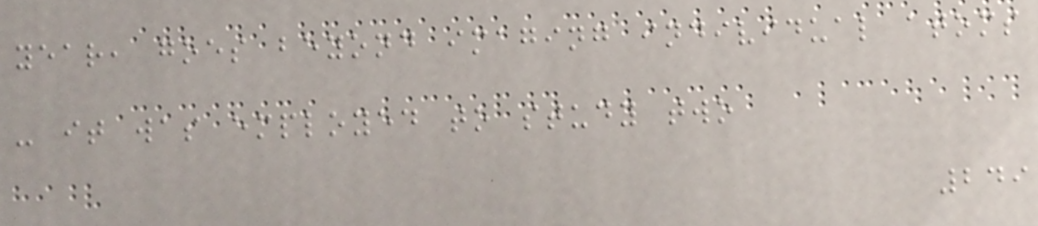year, goes beyond imaging individual atoms
- it was employed to study two
249
